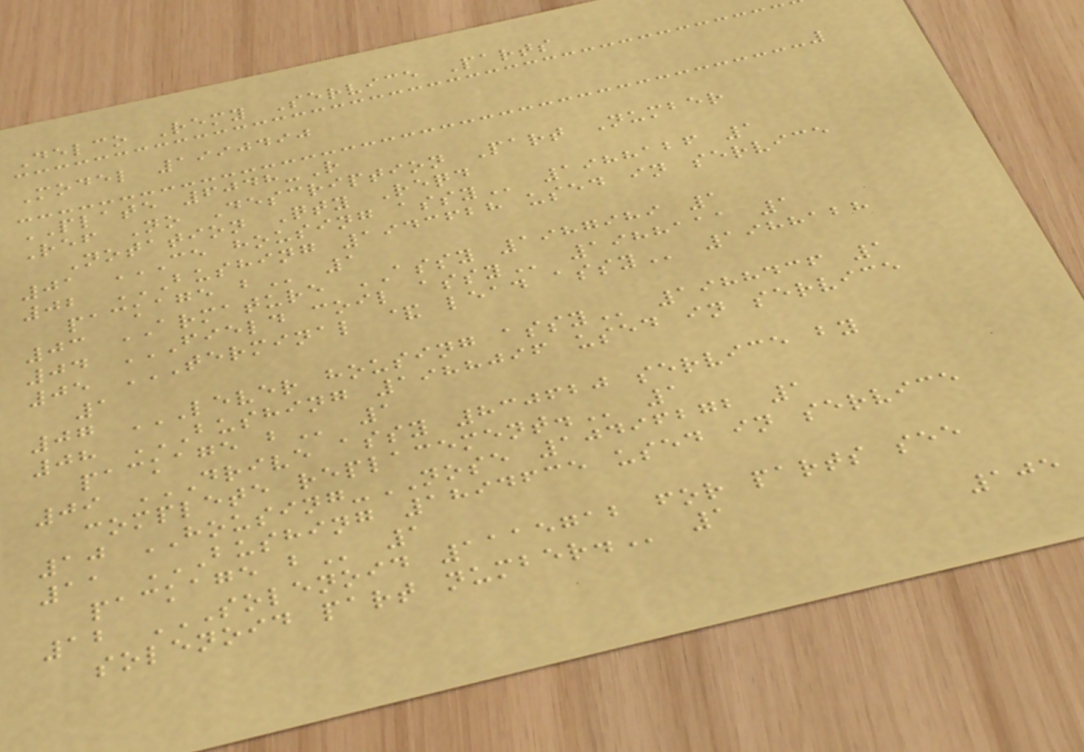Delco Remy Service Parts
Model 1990490
PLATE 6048-R
Ref No Description Part Number
Notation Qty Reqd
01 CE HOUSING ASSY 1988126 1
02 BUSHING 1943628 USED IN SERVICE
PACKAGE B 1
03 ARMATURE ASSY 1987989 1
04 FIELD COIL ASSY 1988111 1
05 TERMINAL & LEAD ASSY 1988128
1
07 LEVER HOUSING ASSY 1988436 1
08 BUSHING 1988096 USED IN SERVICE
PACKAGE B 1
09 DRIVE ASSY 830620 SERVICE BY
COMPLETE REPLACEMENT. 1
10 HOUSING-NOSE 10496272 1
11 BUSHING 1894635 USED IN SERVICE
PACKAGE B 1
12 SOLENOID 1115712 FOR PARTS SEE
SOLENOID PART NUMBER. 1
105
